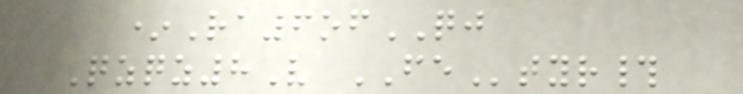*Ra6ofQJ
Qzqz8V FEtyr#
